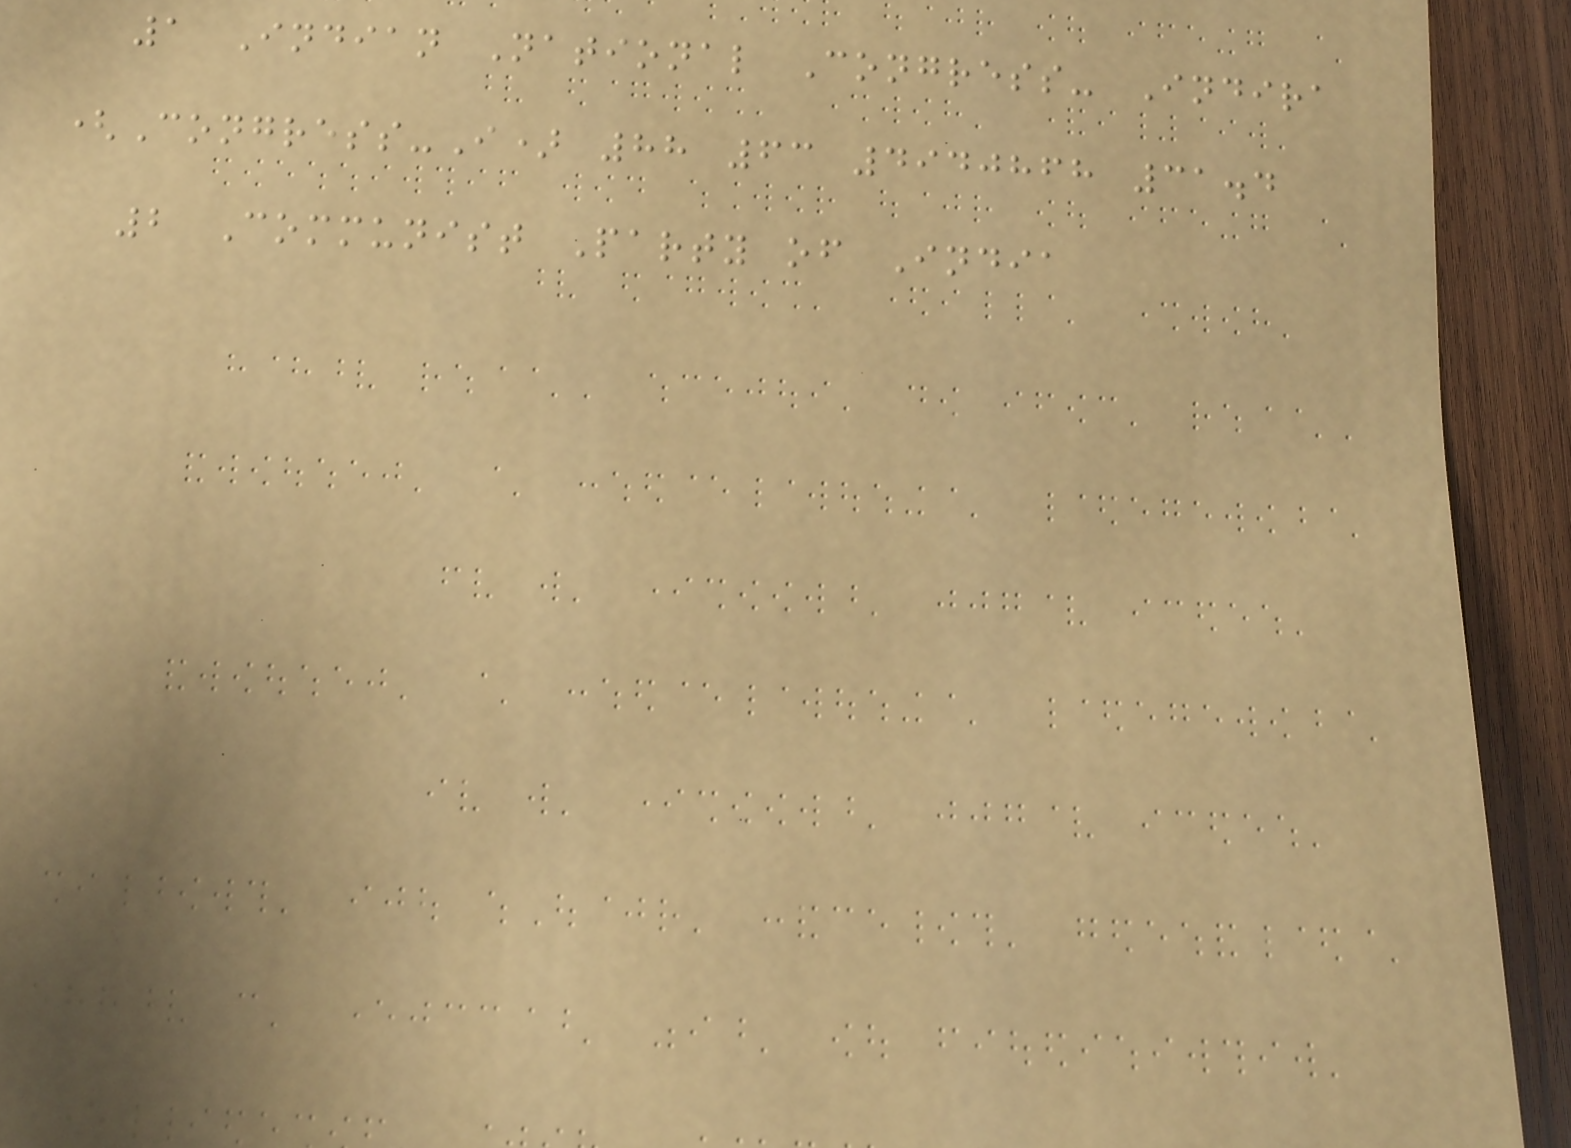1 Indian National Congress- Indira
(Congress-I) 88 63 4940868 31.4
2 Communist Party of India
